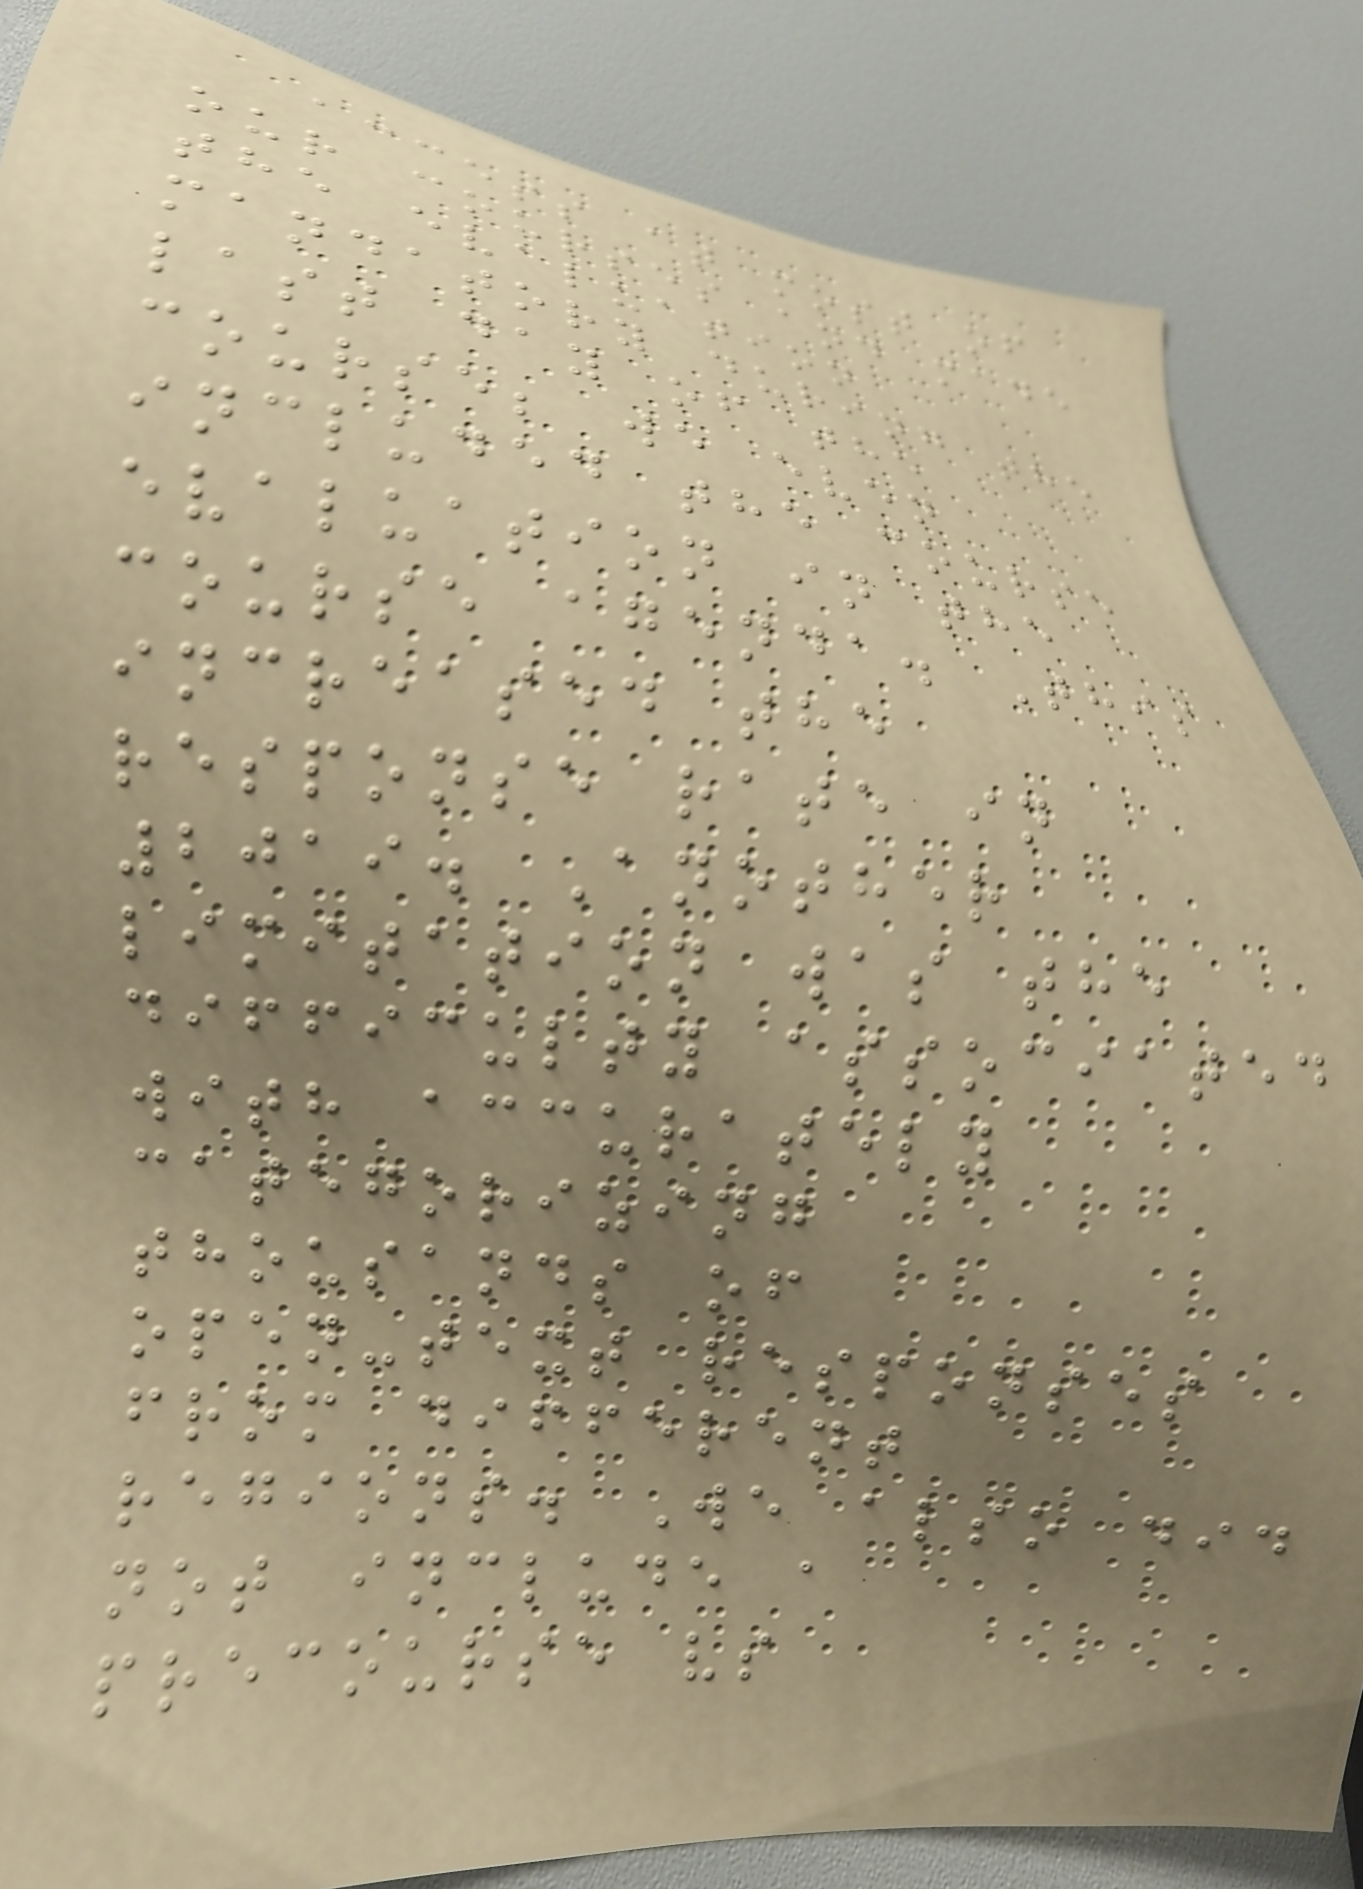access at most of
our courses and made
the evaluation
mandatory during the
last day of the
course; we even
included the course
evaluation in the
course agenda. This
increased the
response rate in
2019. Another
limitation was the
difficulty associated
with accurately
categorizing
thousands of
open-text responses
from different
regions. We also did
not include a
precourse vs
